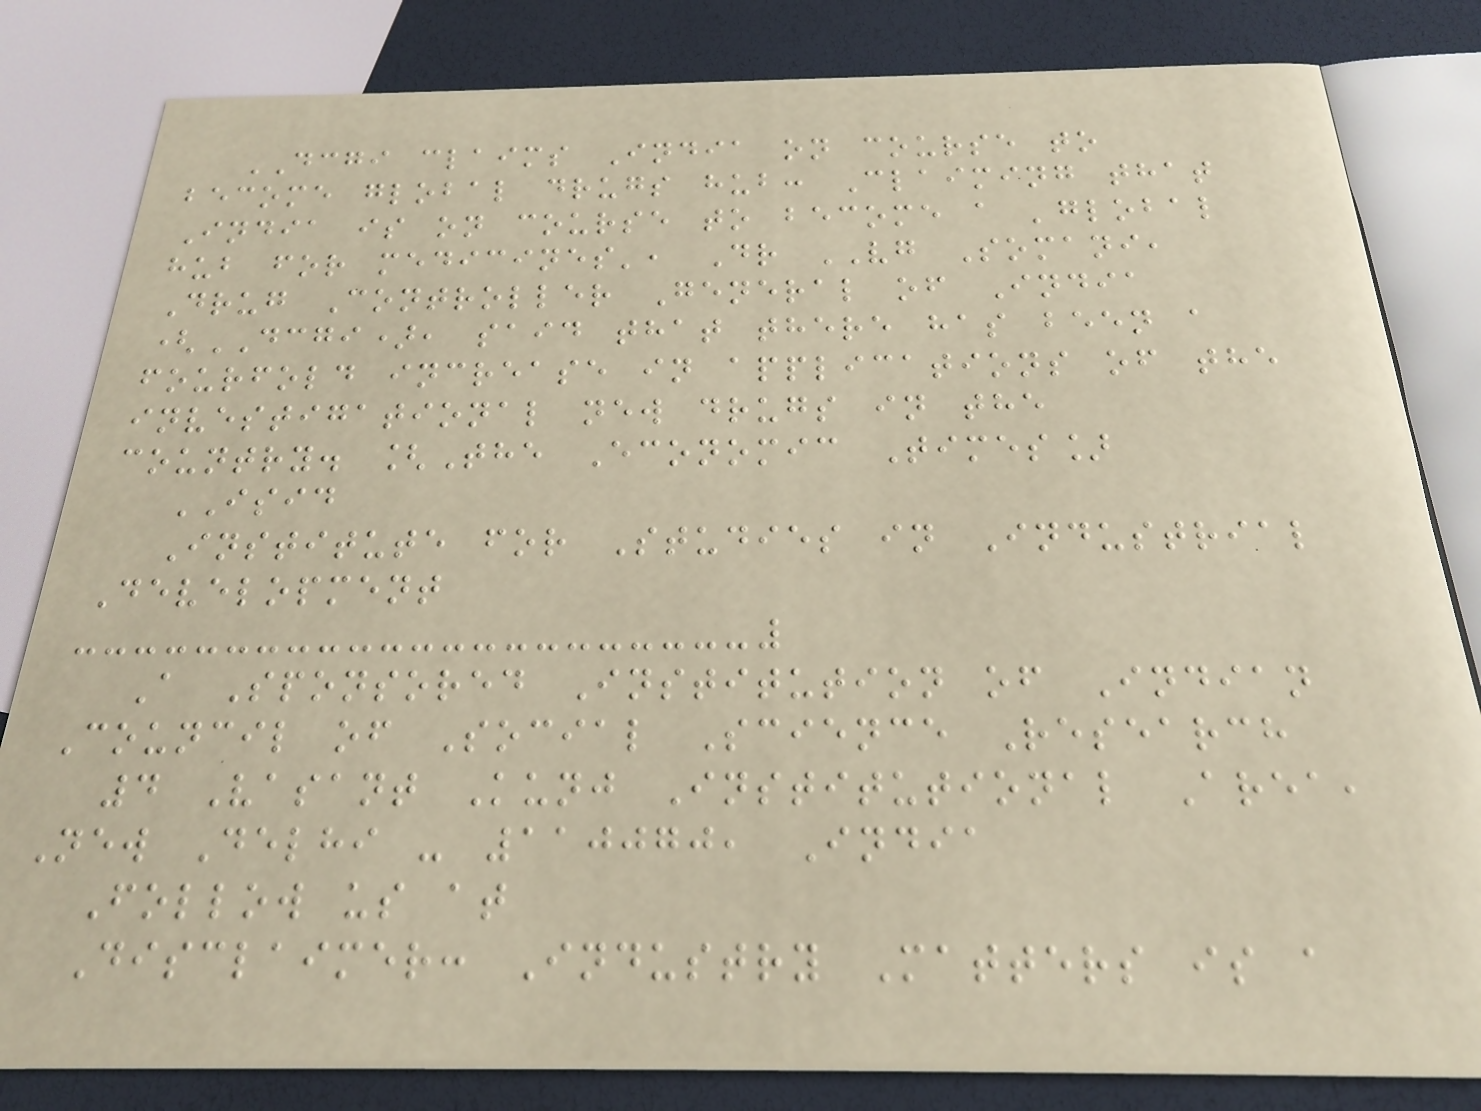DCGI claims India on course to
become global drugs hub: Claiming that
India is on course to become a 'global
hub for medicines', Dr VG Somani,
Drug Controller General of India
(DCGI), said that there has been a
fourfold increase in applications of the
investigational new drugs in the
country. [The Economic Times]
ISID
Institute for Studies in Industrial
Development
A Sponsored Institution of Indian
Council of Social Science Research
4 Vasant Kunj Institutional Area,
New Delhi - 110070, India
Follow us at
Disclaimer: Industry Matters is a
